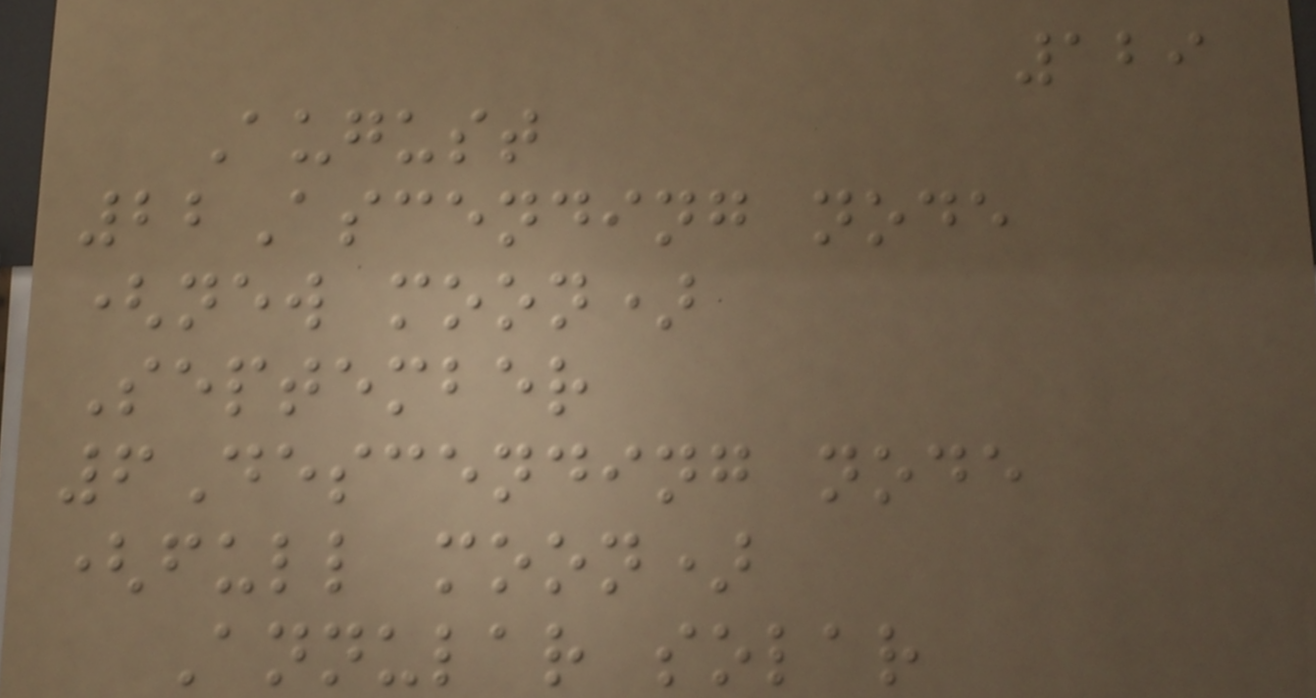129
August
22Ascending node
(new moon)
September
6Descending node
(full moon)
Annular solar
